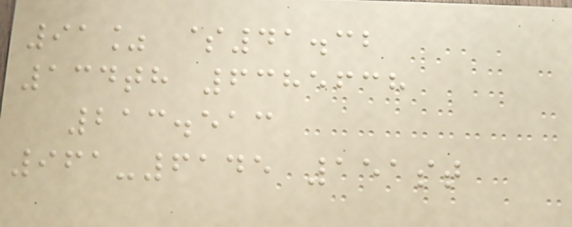91% $41.32
134th 6385638
213.513
961-6145 151st
